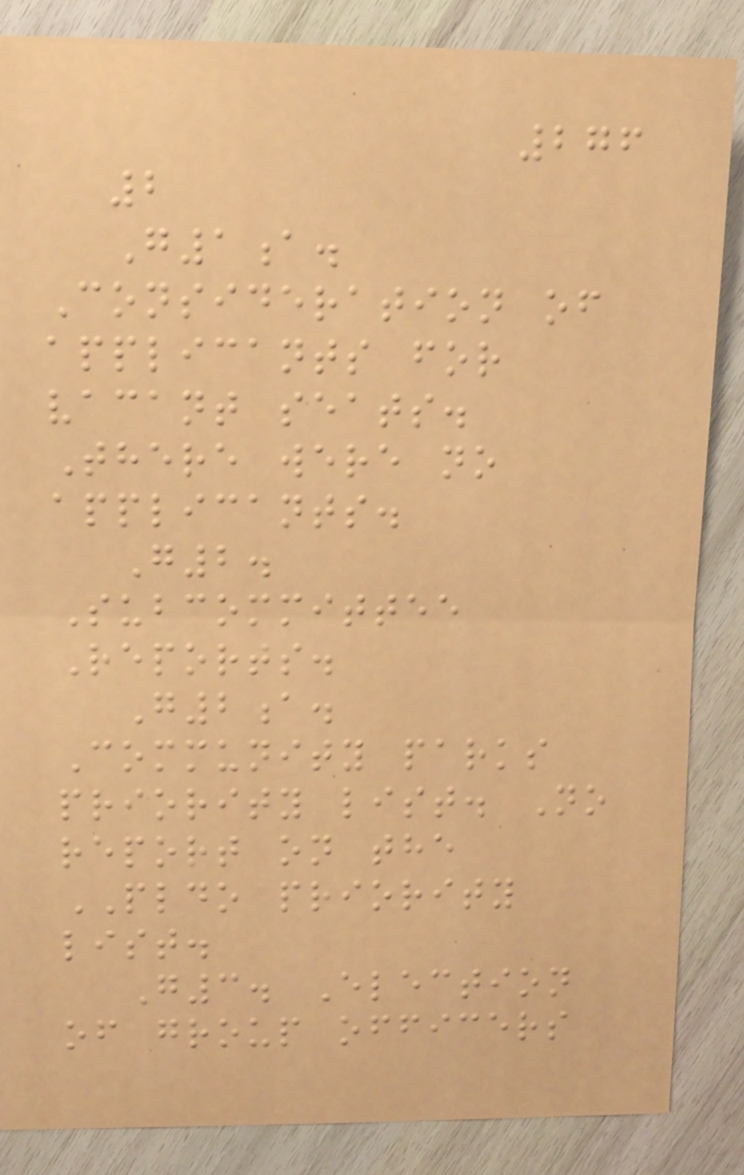276
2
G1a.
Consideration of
applicants for
vacant seats.
There were no
applicants.
G2.
Subcommittee
Reports.
G2a.
Community parks
priority list. No
report on the
PLDO priority
list.
G3. Election
of group officers
